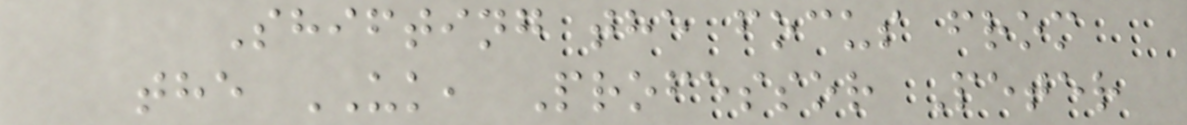Shifting the focus from
the UK, Professor Peter
